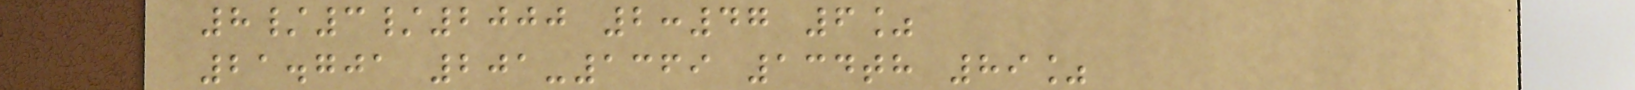8/3/2000 2:47 6%
21.701 201-1369 134th 89%
